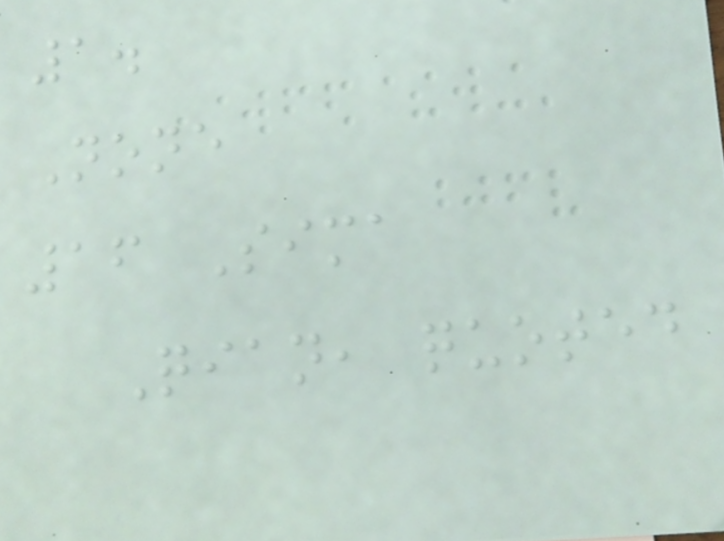1.
None
16 Sima
Qian, quoted
